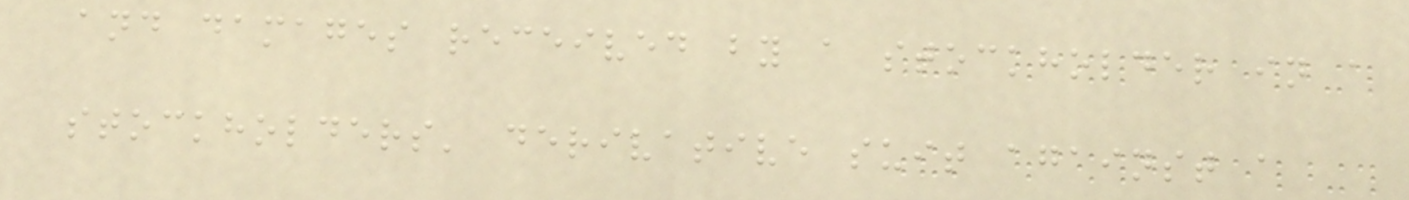and damages received by a stockholder in a
stockholders' derivative suit against a
